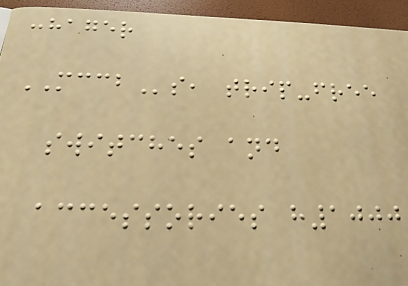:hager
MCCBs, trip-free
switches and
accessories h1000
